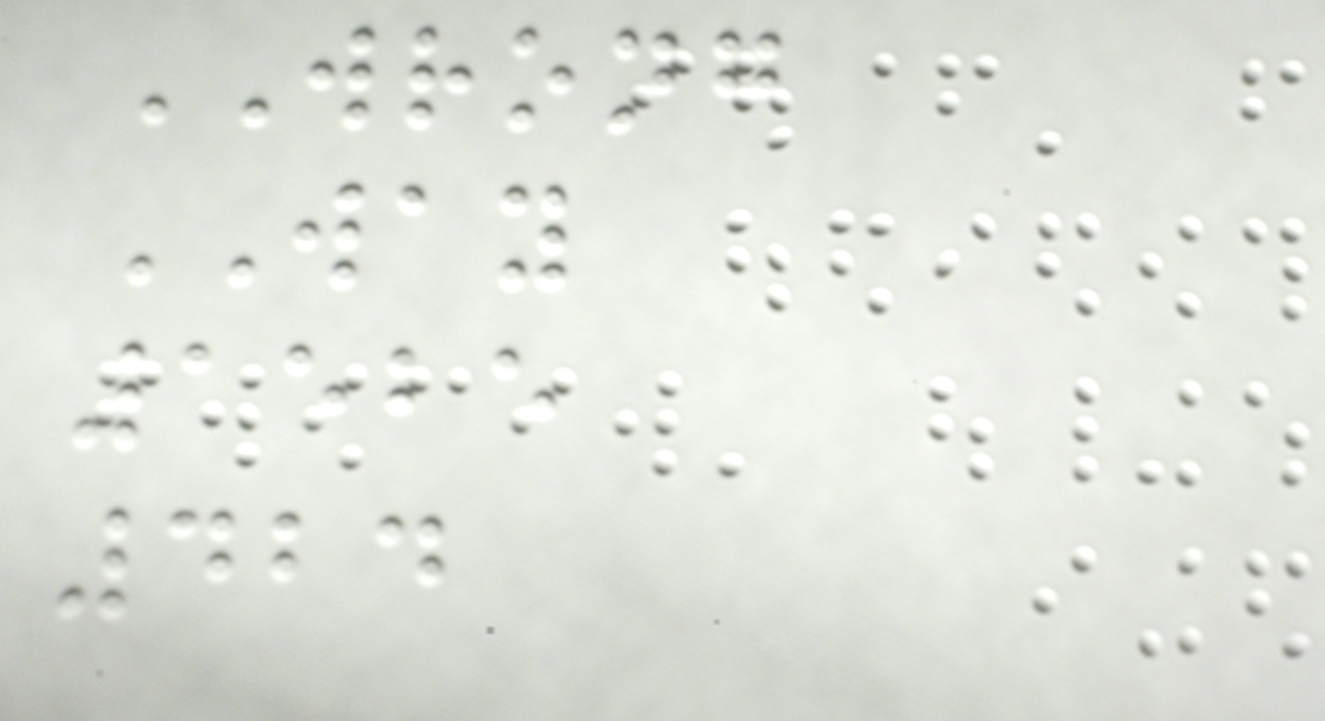WRONG
WAY
1525
424
